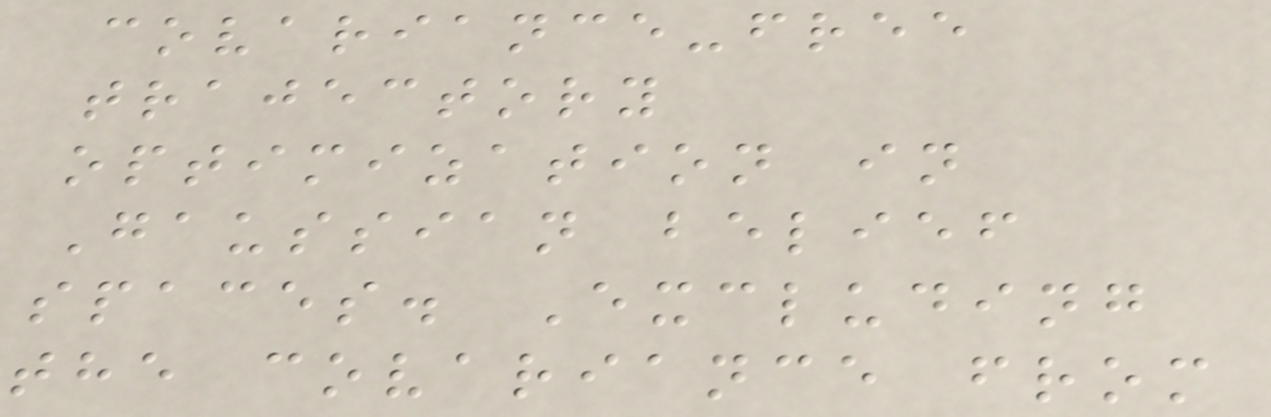covariance-free
trajectory
optimization in
Gaussian belief
spaces. Excluding
the covariance from
